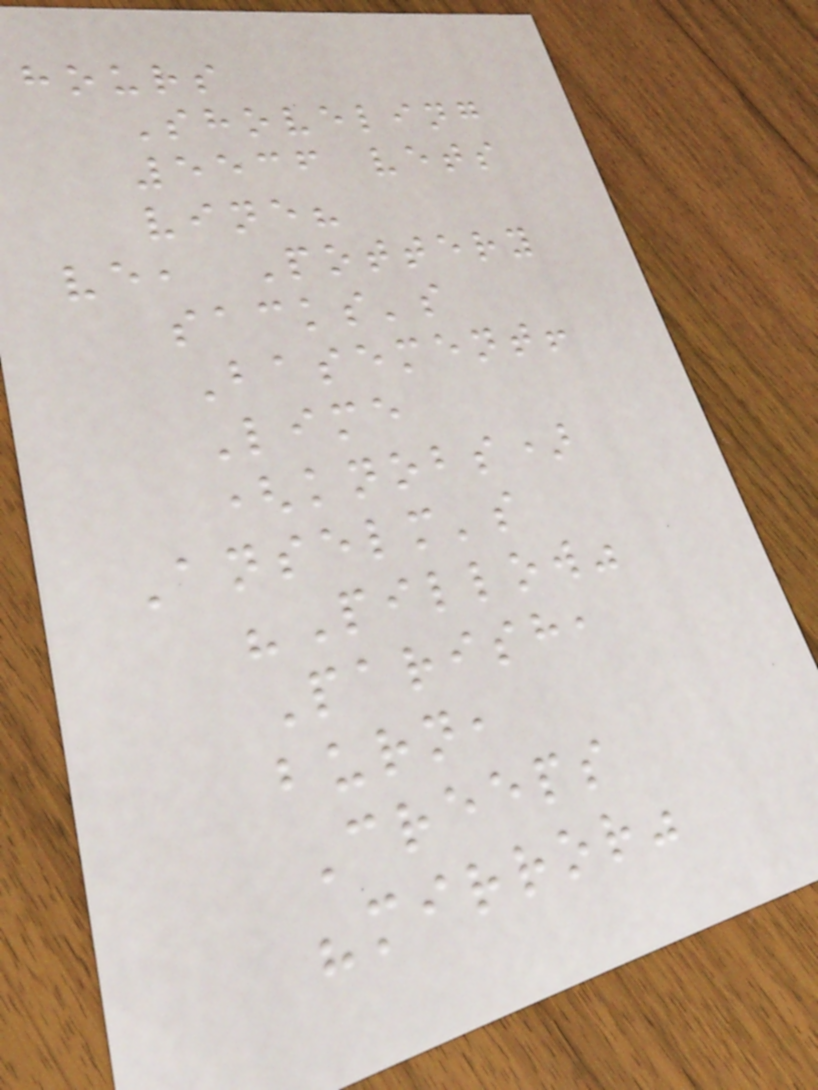hours
Shoveling
5536 vets
vine?
ve, Pottery
sacks's
Basement!
Lime
(knobs)
Anselm's
"Pillow"
Parish,
burn,
Creeps
"mirror"
